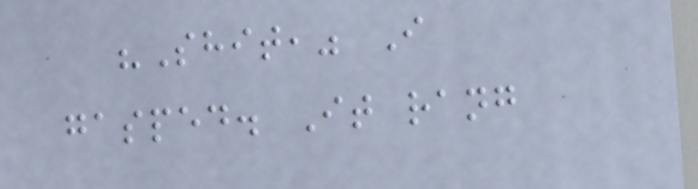"Shit," I
gasped. It rang
